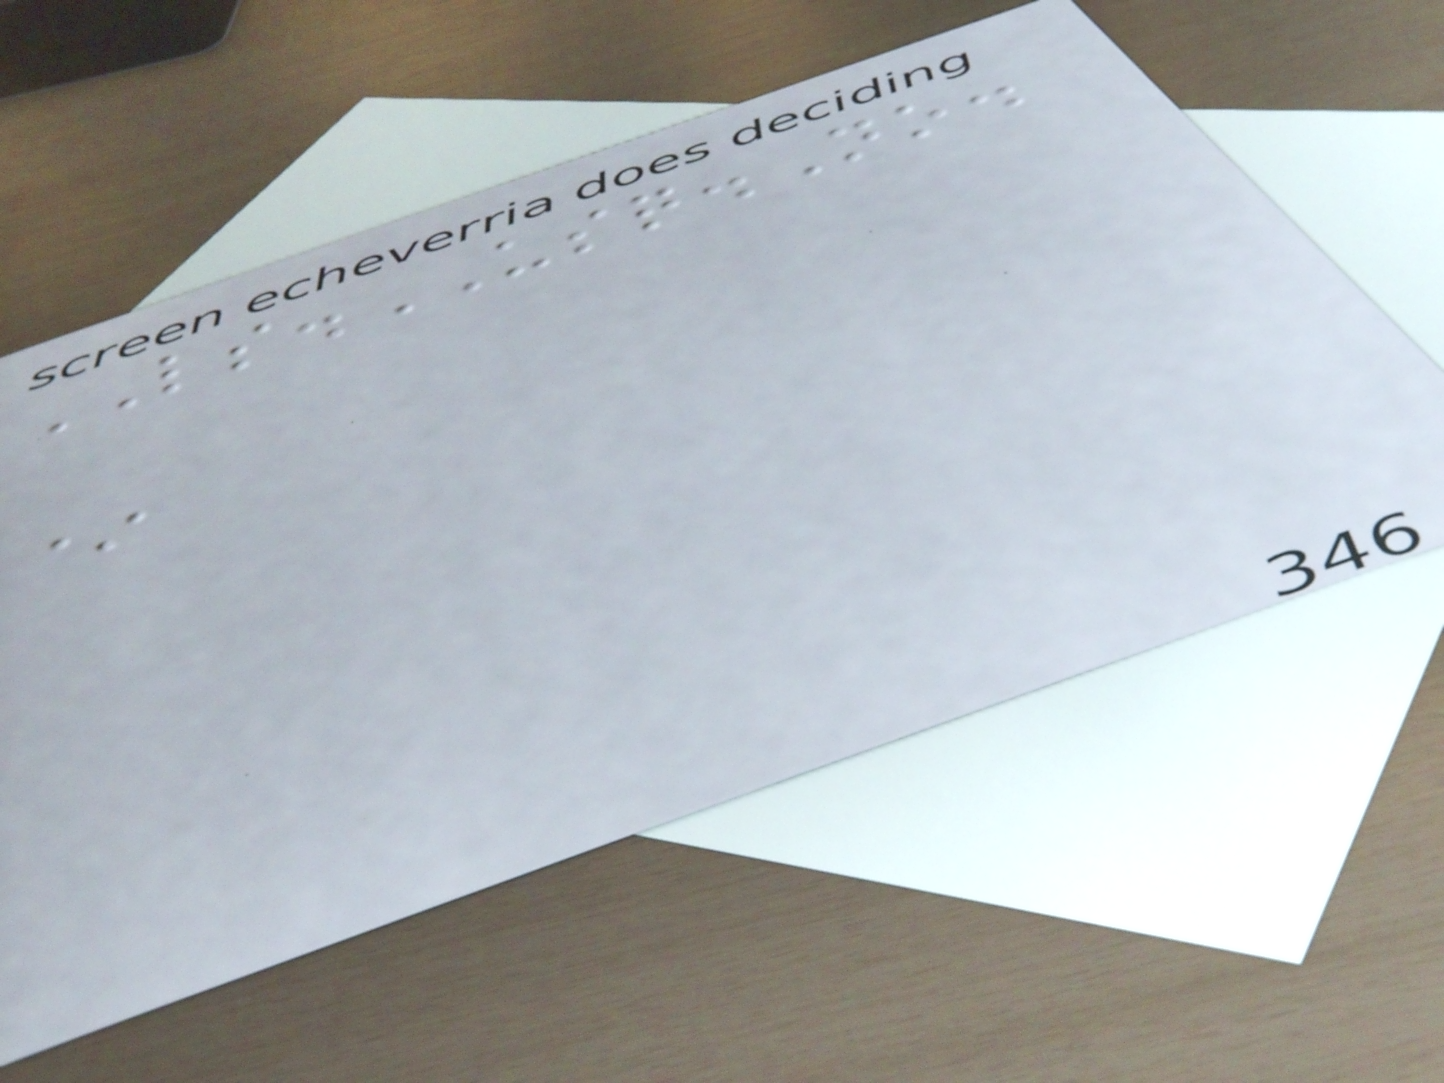LS.USQ.No.
*
